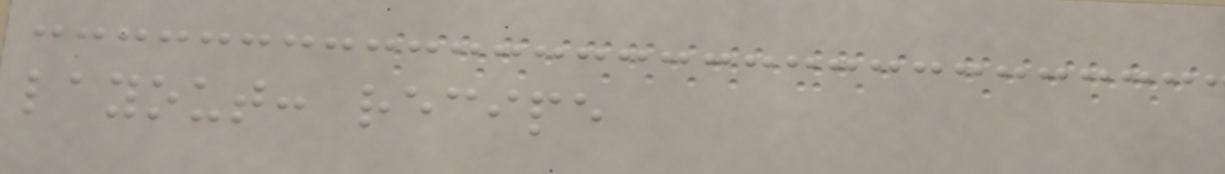layout: recipe
